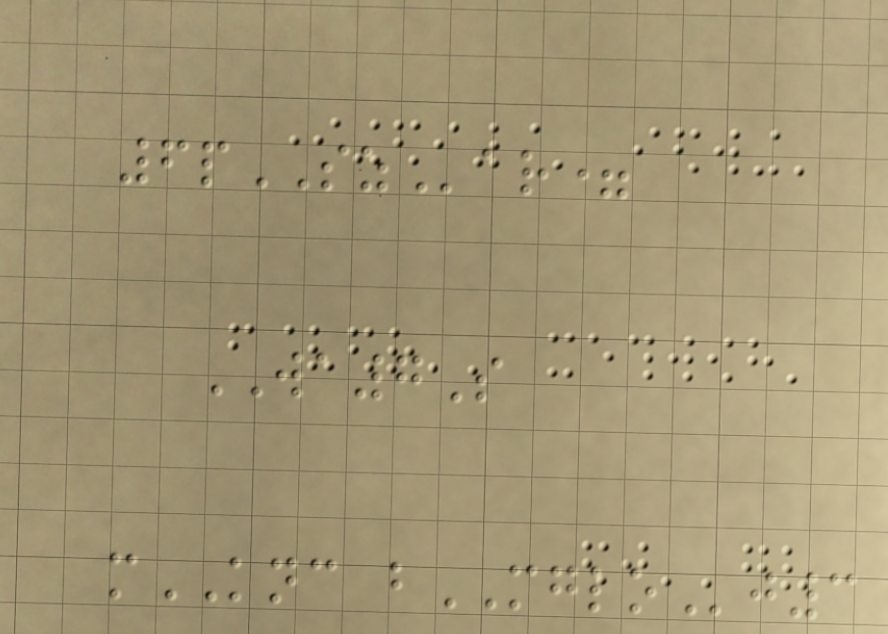6pSZar=
WA7S
mKNC bMGLOj3
